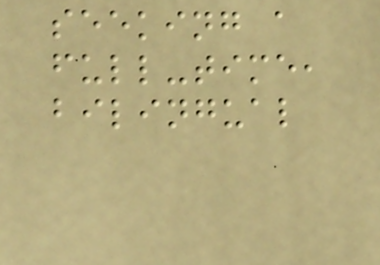seeking a
full-time,
bilingual
